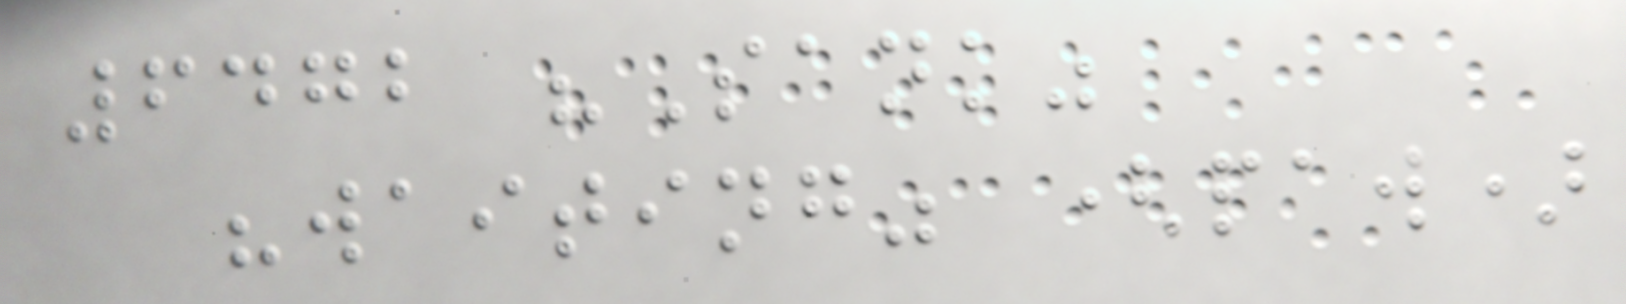6472 "Sank"
"waiting" (paw)
